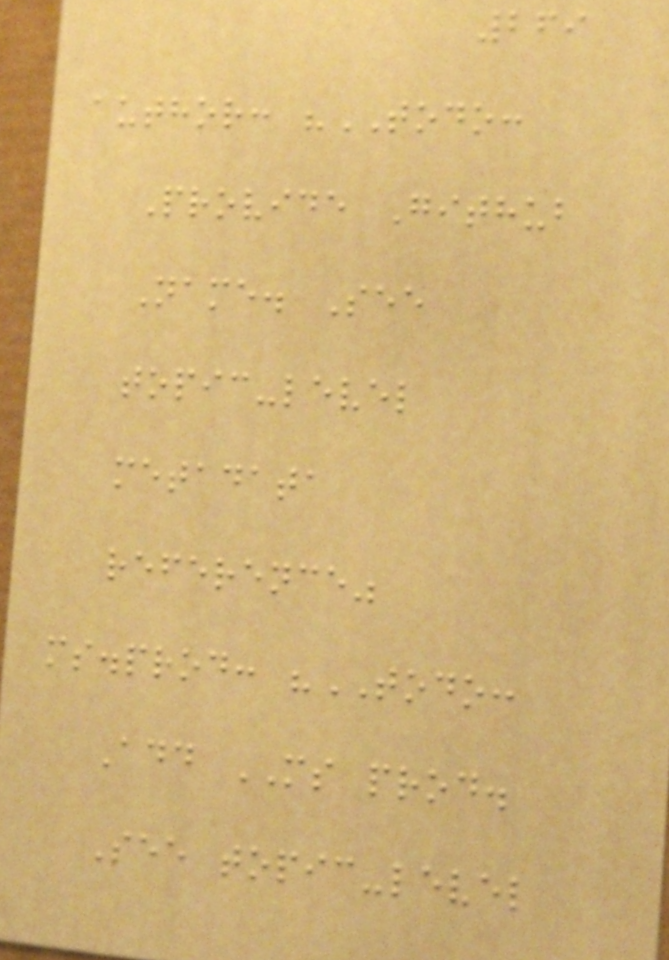269
author: "TODO:
Provide Github
Name. See
topic-level
metadata
reference"
ms.prod: "TODO:
Add MS prod.
See topic-level
